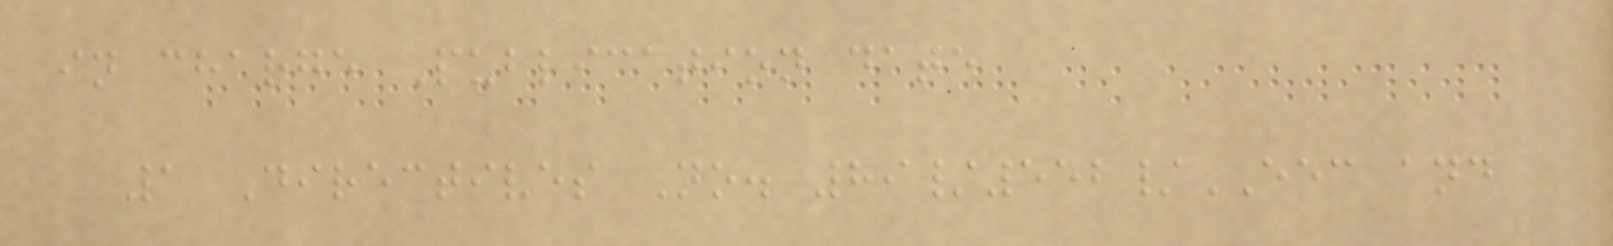in charge Publication date
1 Directives No. 89/552/EEC and
